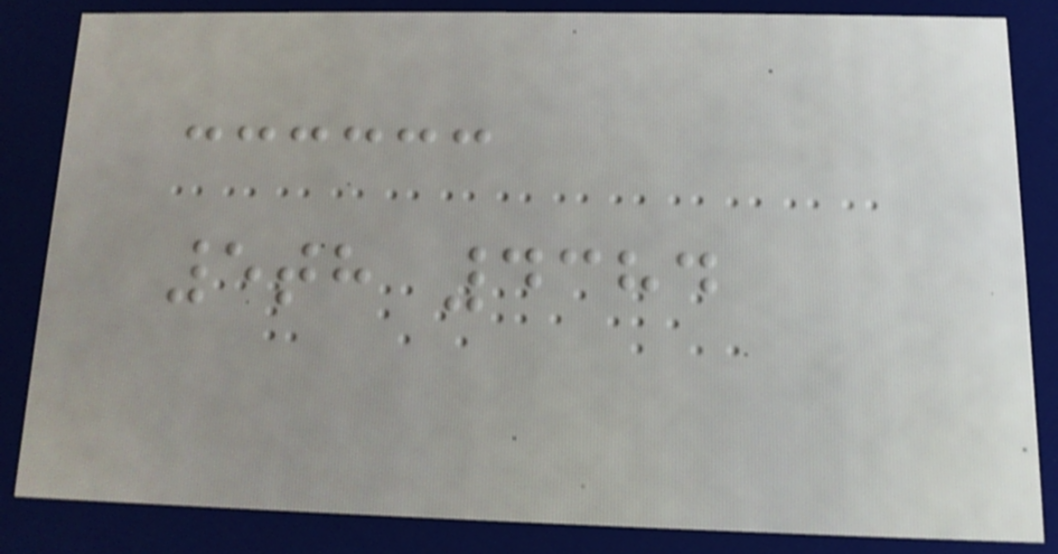5th 4384
